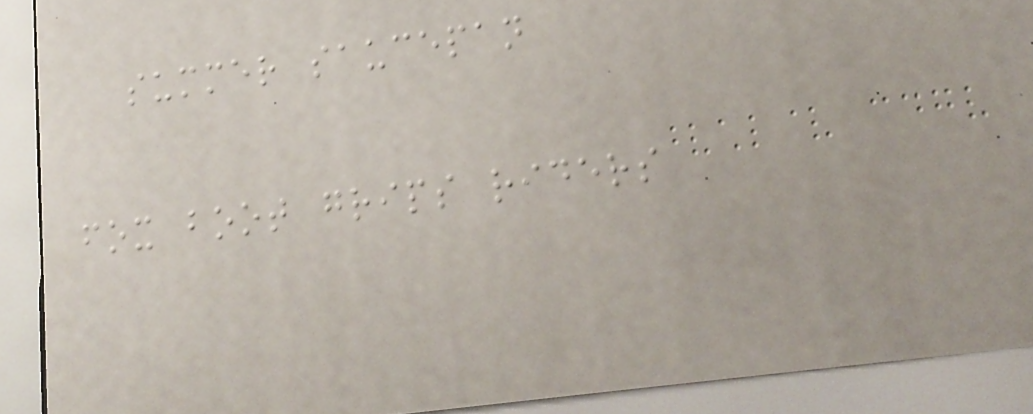summer saucepan
fox boot grips riders
